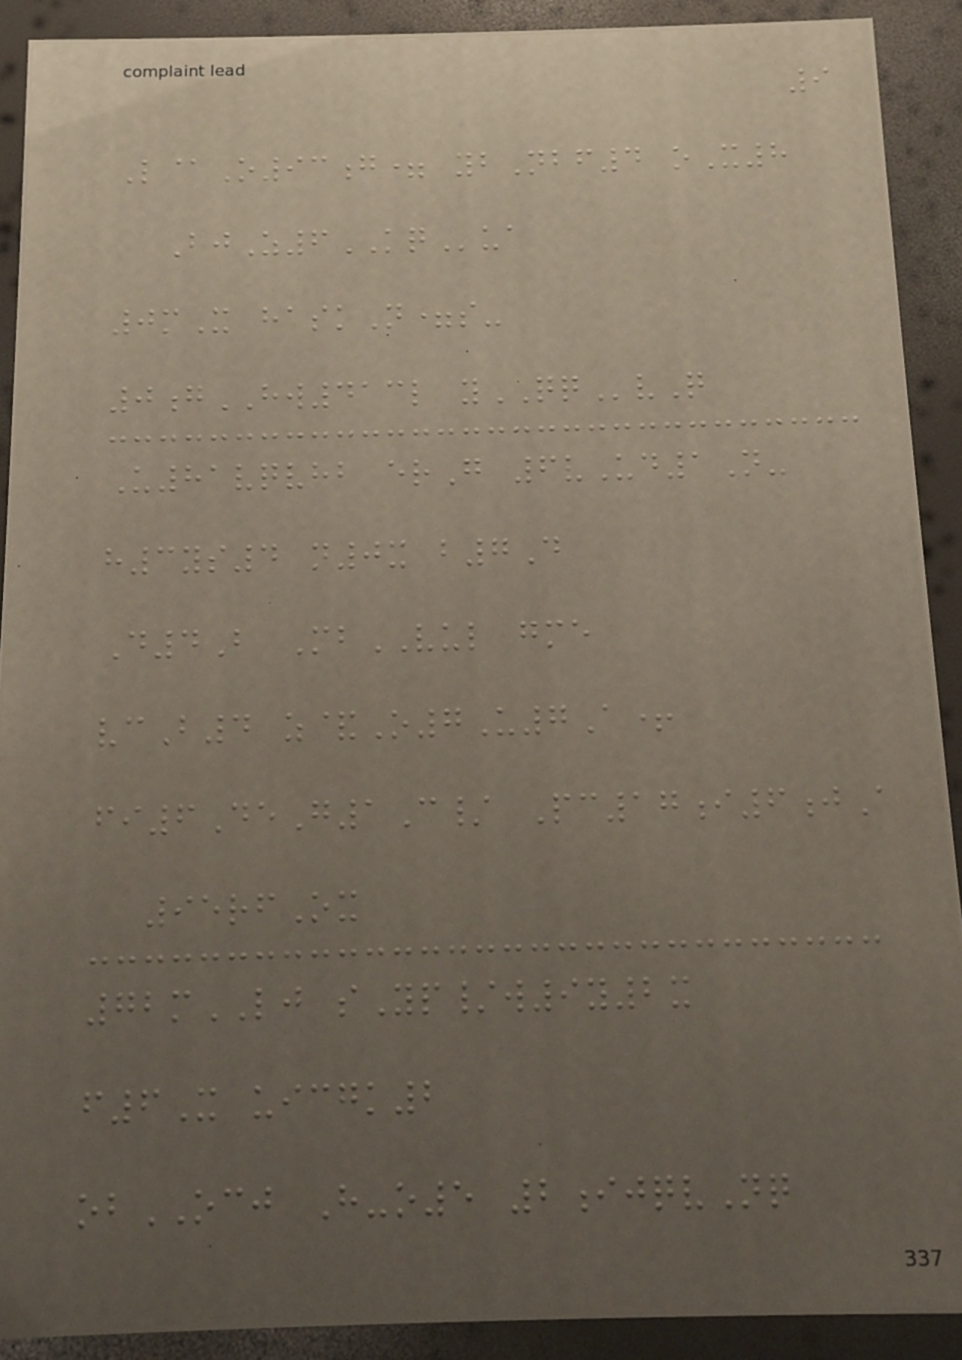9
L@O93g= ybNbf4 oX8
BjZ6KQua
0mX haskN=s-
0gHW413l yQQvQ
U81vqvhb erG 6vUd1N-
h3ys4 n0x b7D
D4B MbVUL gme
vcB4 z&O7U7A+
fi6DeG1C/ Pc17i6jA
95rfOx
72mLJ sYp/w9y2x
f6X uicgk2
obOCJ H-o5 2ijqvNq
